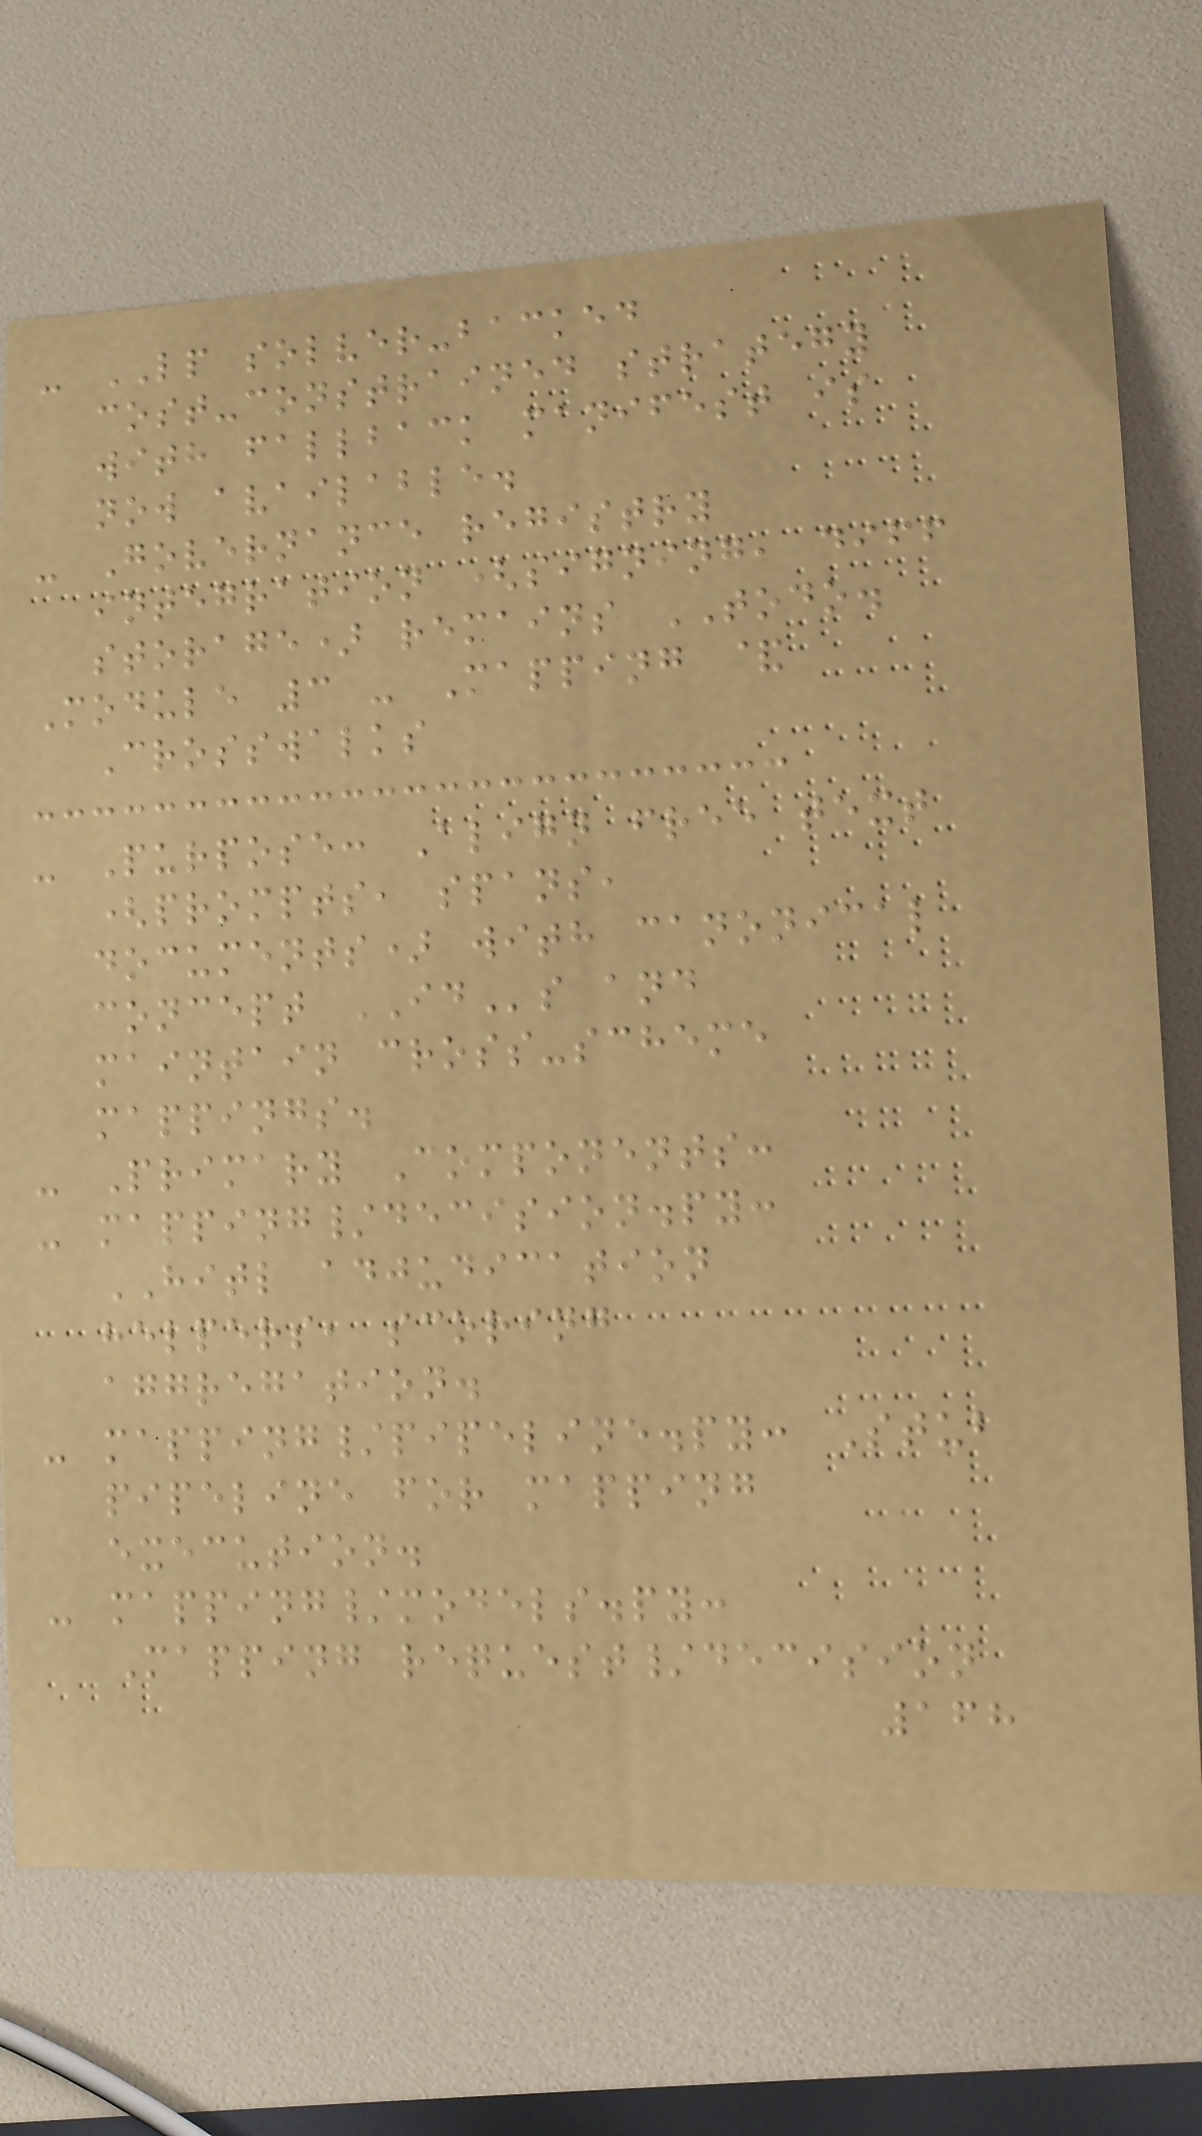- LP solver-backed
cost-constrained strategy
with fallback manifest is
now available.
- Governance registry
integration (signing, diff
storage) remains TODO.
Module 3 - Mapping &
Crosswalks
- Purpose: Align free text
(prompts, spans,
documents) with canonical
concept IDs and
maintain cross-scheme
mappings.
- Primary Components:
- mapping/decision.py:
HITL adjudication
helpers, scoring
aggregation.
- mapping/pipeline.py: Stub
pipeline for mapping
execution.
- mapping/models.py:
Mapping request/decision
168
